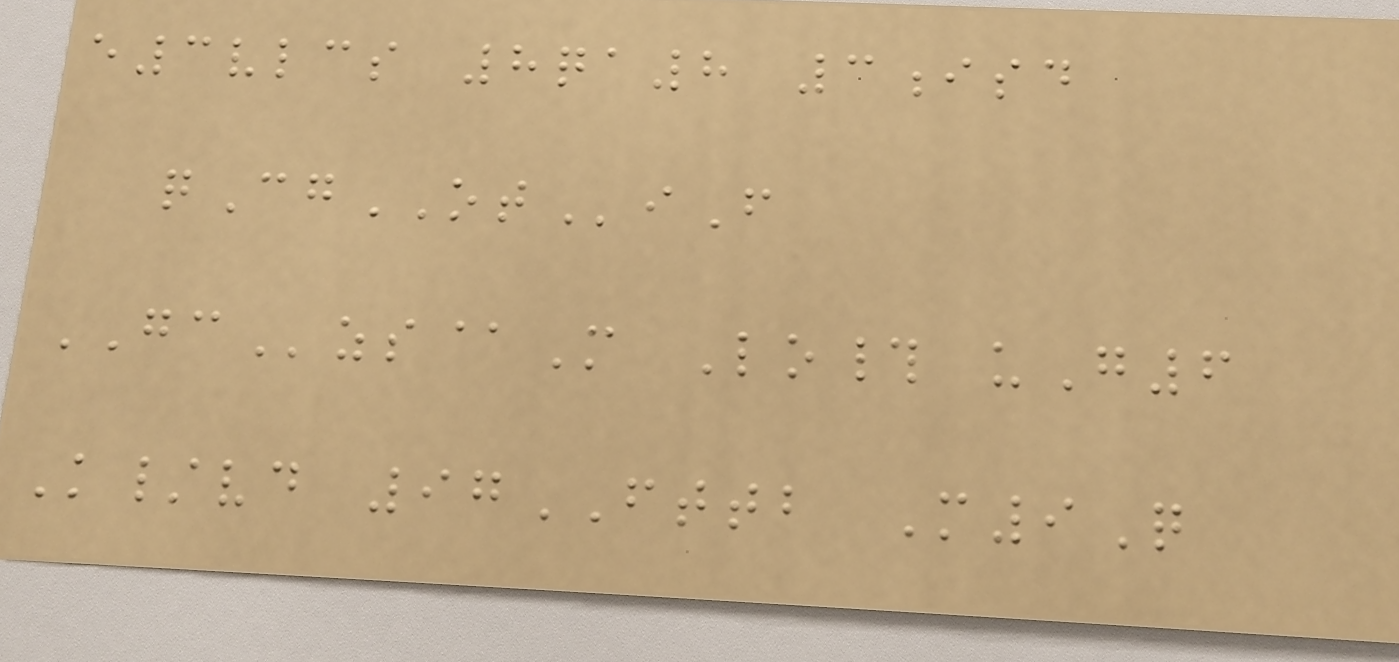e3vlcs 8qa8 3isd
qCgOTiF
GCzs@M Lo# uG6
K/vd 97FTTB M9Q
